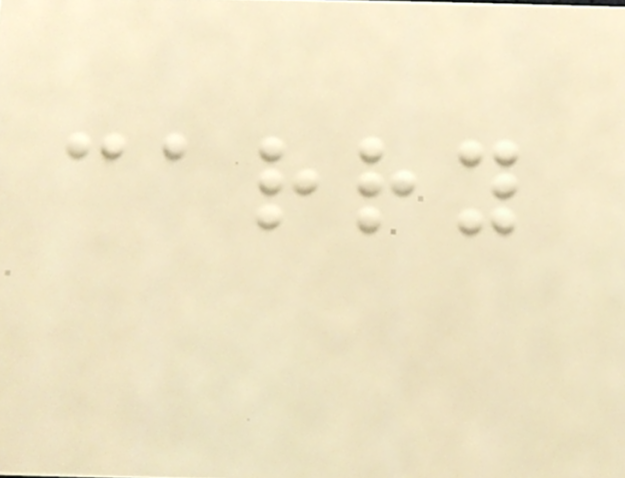carry
